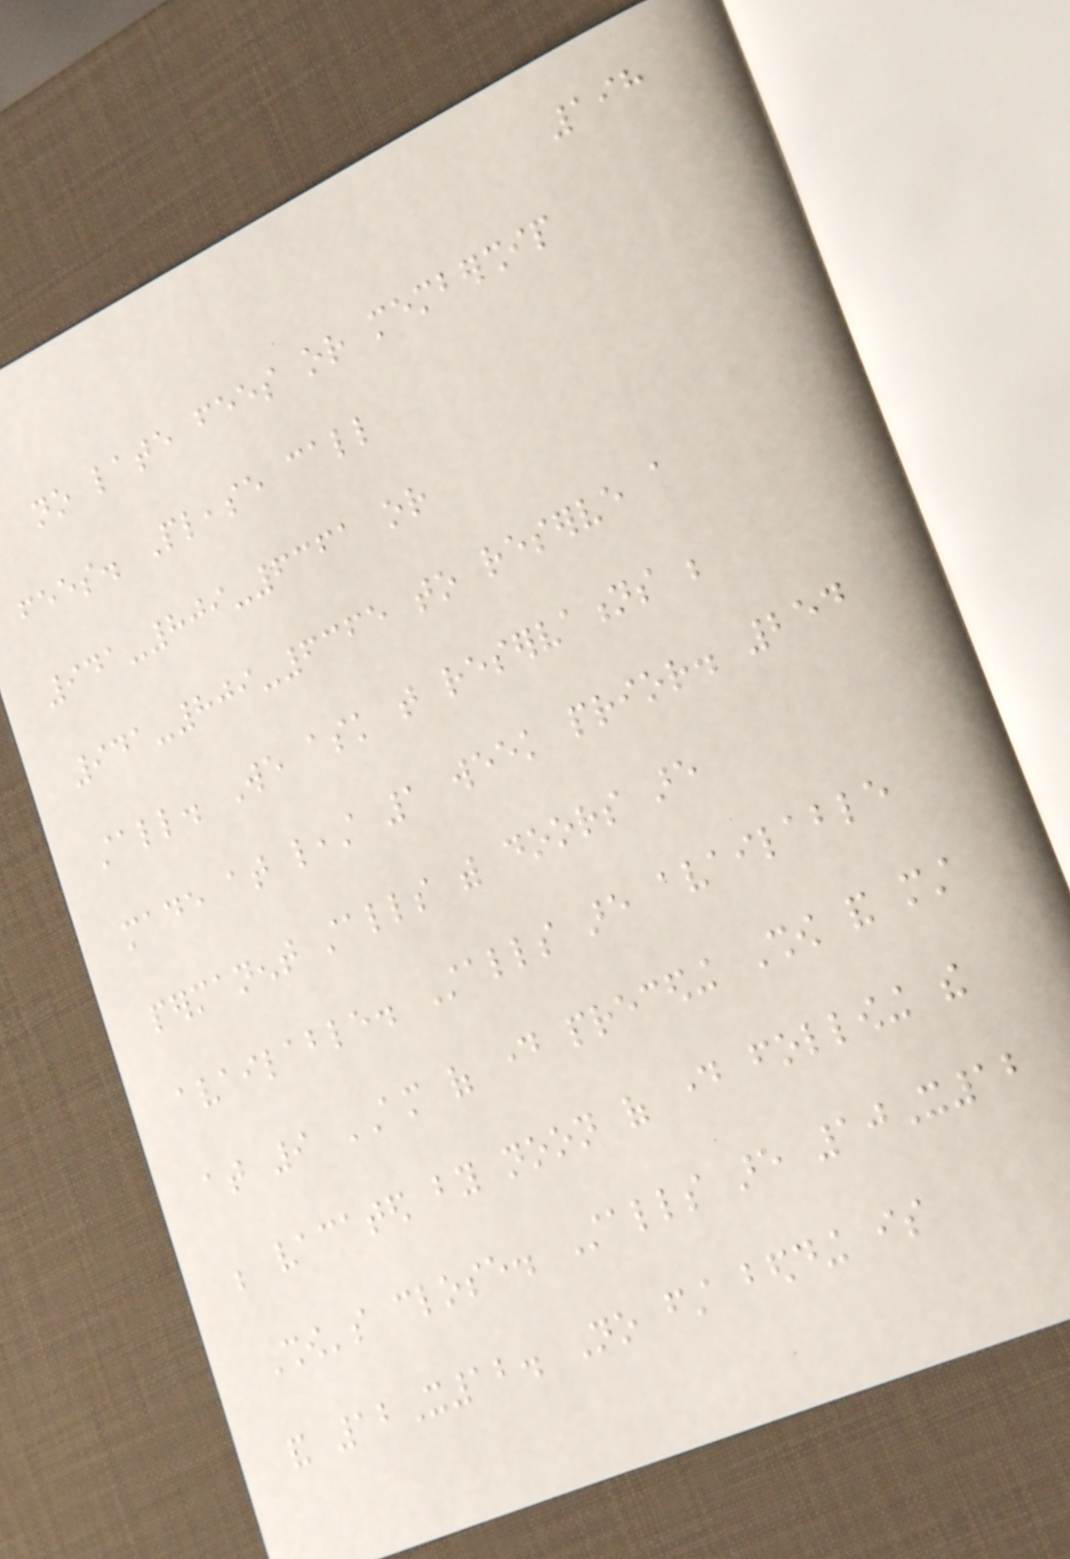198
no late fees or membership
fees. Please call
941-809-6361 or
941-809-6365 to reserve a
stall. We ask that reservations be
made at least 1 week prior. 254
permanent stalls with doors are
available. Stalls are available
at 9 AM of day preceding Show and must
be vacated by noon of day following the
Show's close. Stalls are 10X12
and 12X12. No first bedding is
